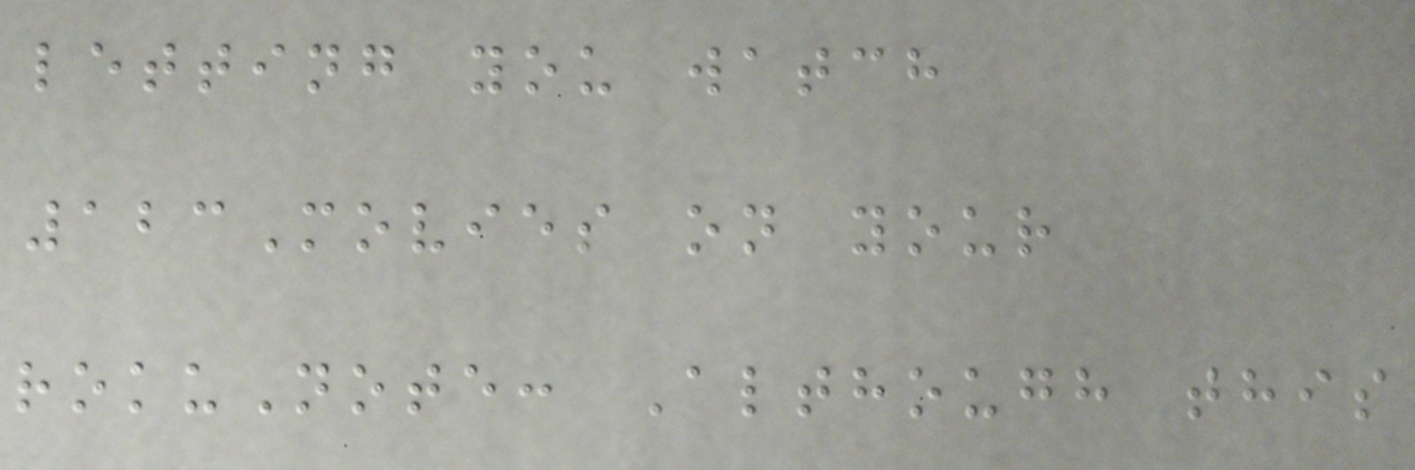letting you watch
123Movies on your
rokuNote: Although this
